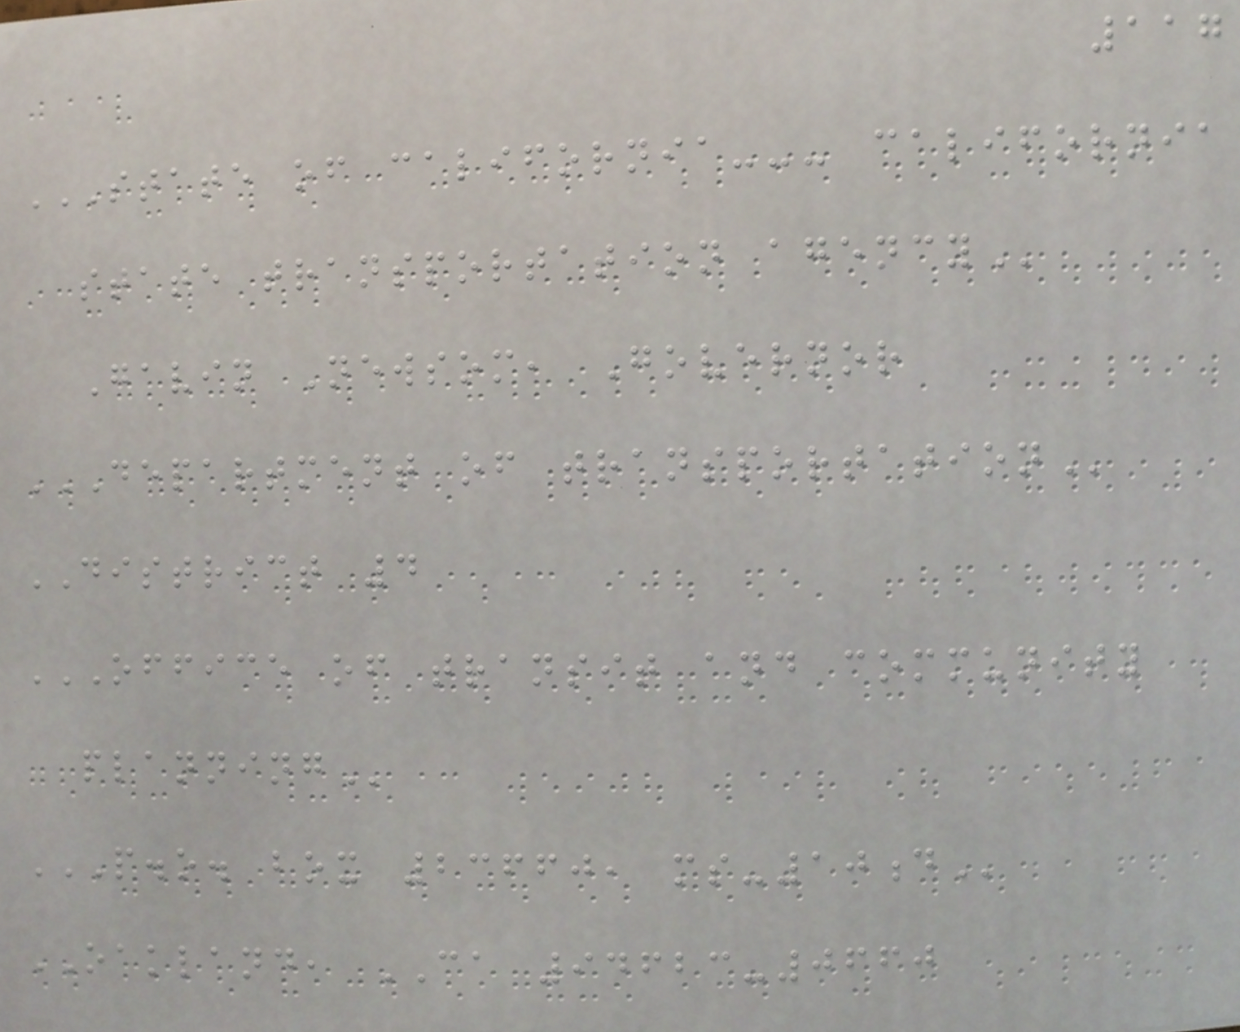117
STATE OF CALIFORNIA--- CALIFORNIA
STATE TRANSPORTATION AGENCY
Gavin Newsom, Governor
DEPARTMENT OF TRANSPORTATION
DISTRICT 4
OFFICE OF TRANSIT AND COMMUNITY
PLANNING
P.O. BOX 23660, MS-10D
OAKLAND, CA 94623-0660
